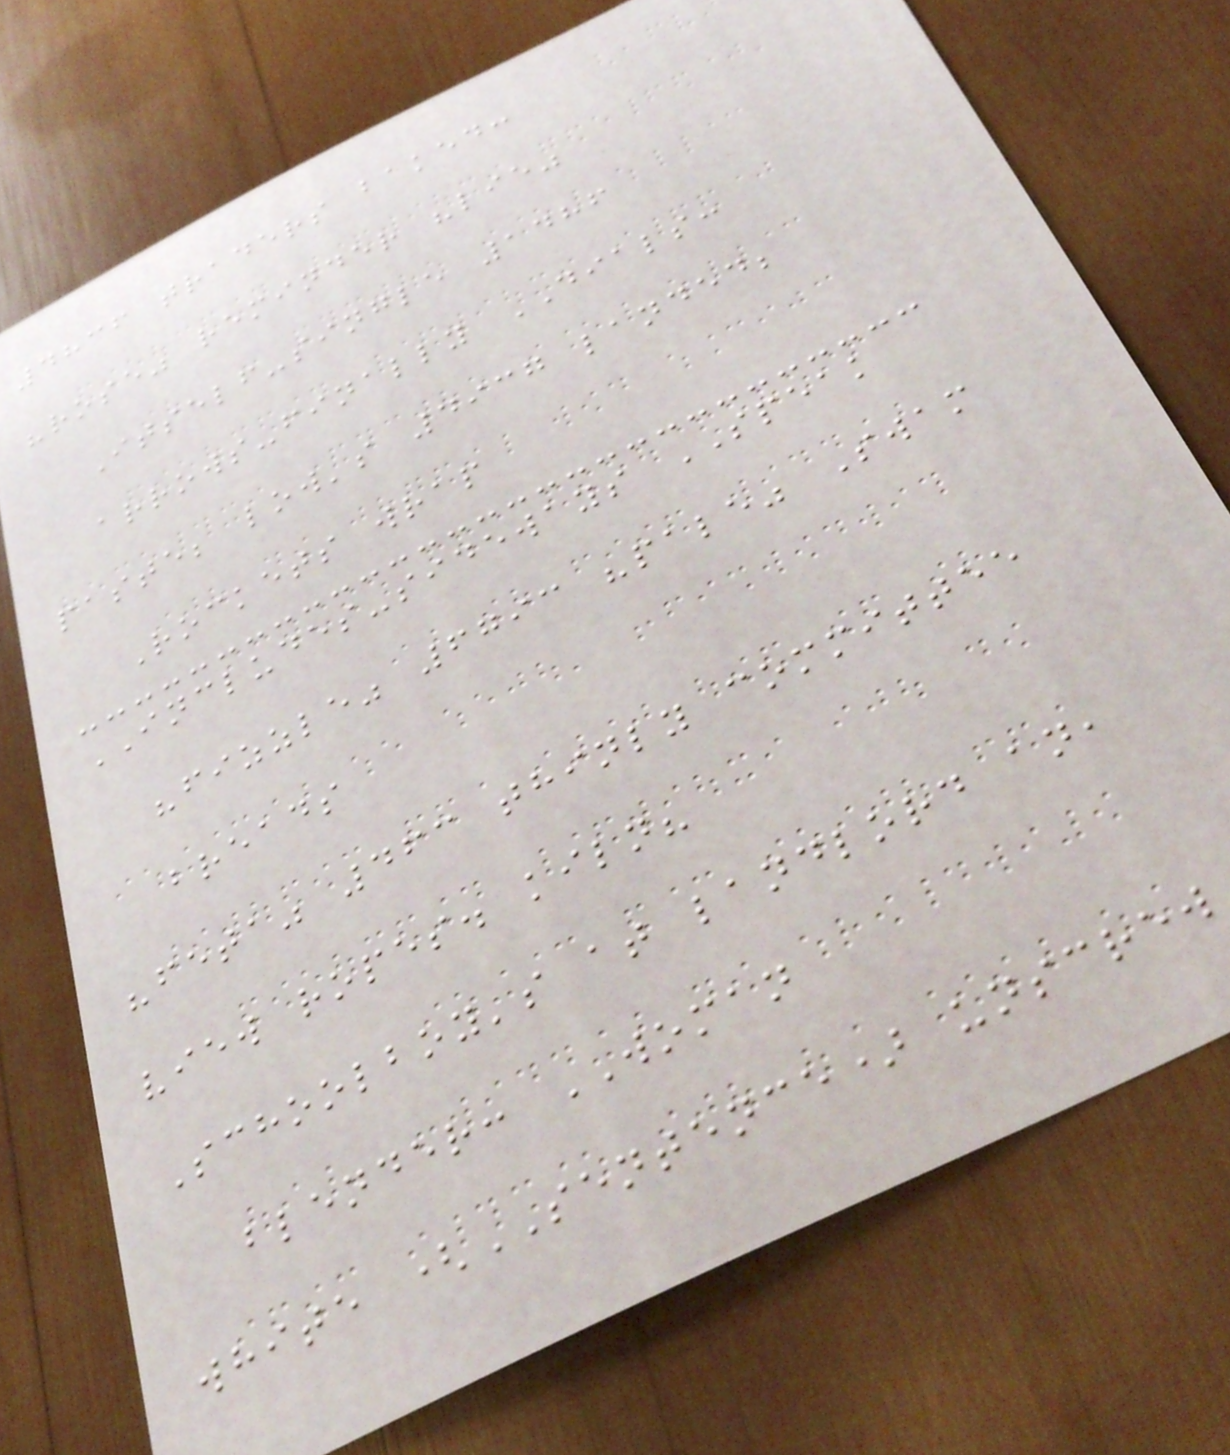4836 traders baked:
"rose" reminder "lie"
Itself-single 1486
arrows-finally DIALS:
paste; low's 4937 landed;
Rockets wrap
INCLUDES-sideways SPEAK
"fizzle" 6793 "pale" Swam
breads
"feta" 463 thinly committee
view ropes. kiln?
Schoolboy's at landlord an,
blender: WOMAN
white (SENTENCE) unscrew
